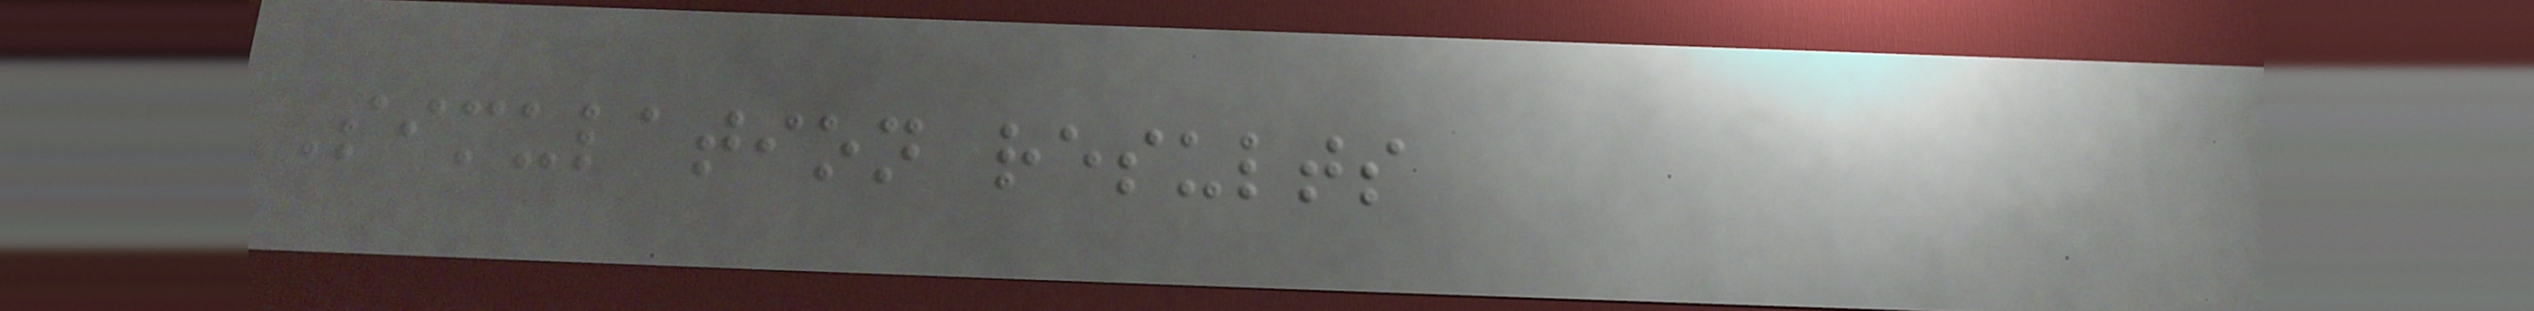Simulation results
